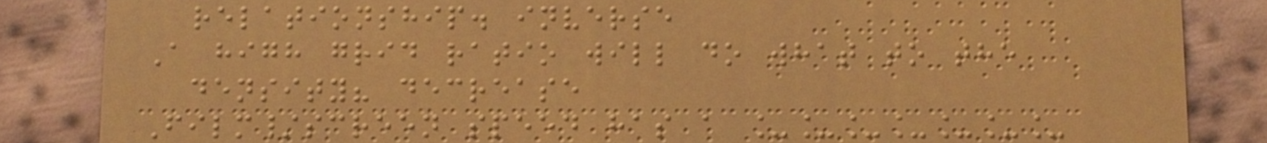relationship. inverse
A high grid ratio will do what to the
density? decrease
Film/screen speed has a _______
